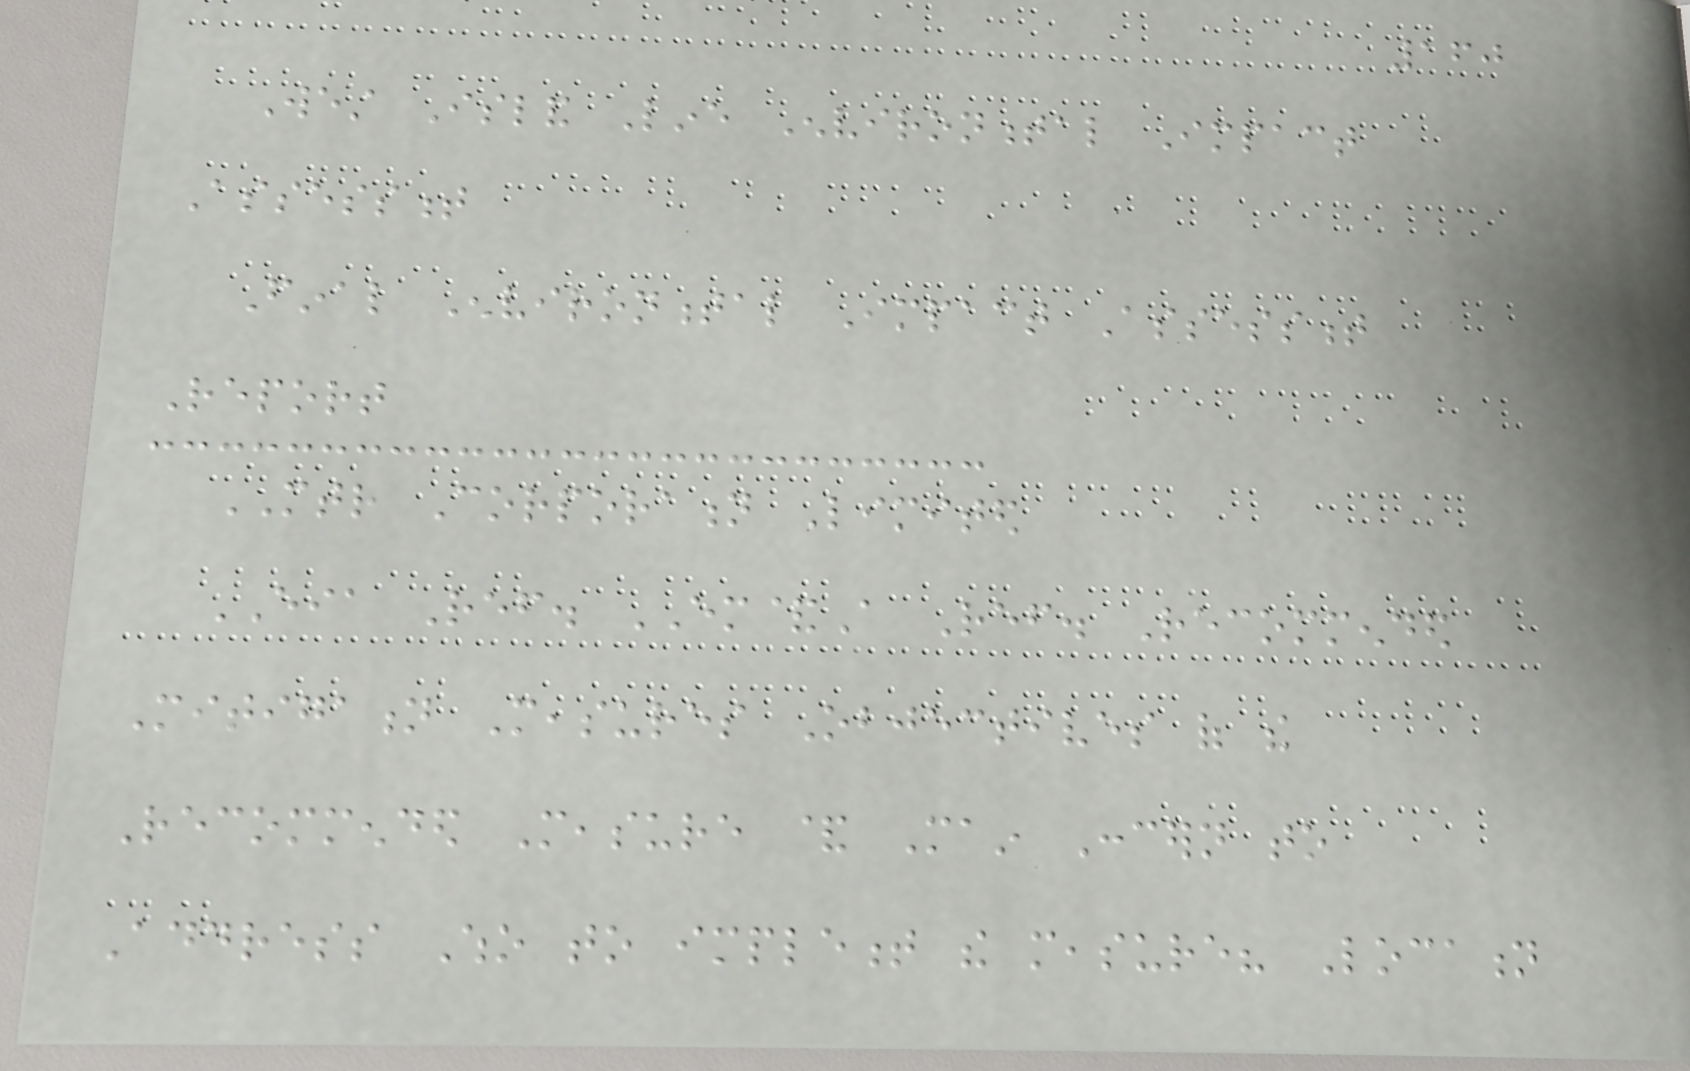160
West Island Line Environmental Impact
Assessment
Final Environmental Impact Assessment
Report
MTR Corporation Limited
EIA Ref. EM&A Ref. Recommended
Mitigation Measures Objectives of the
Recommended Measure & Main Concern to
Address Who to implement the measure? Location
